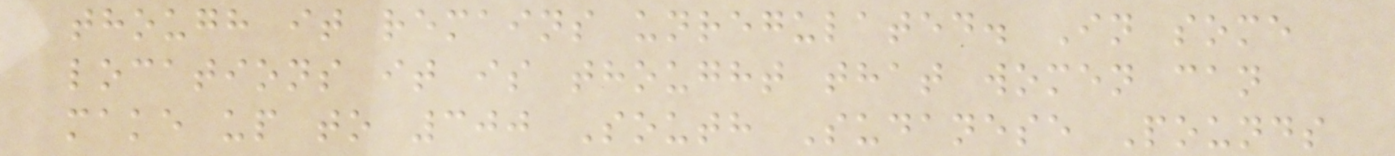though it remains unregulated. In some
locations it is thought that women can
make up to 300 South Sudanese Pounds
